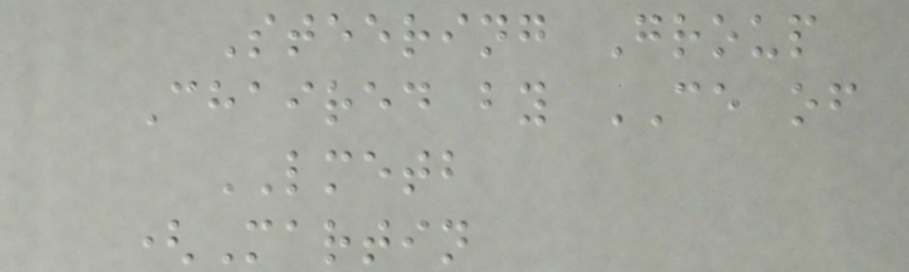Steering Group
Chaired by CE of
LMETB
(Martin
